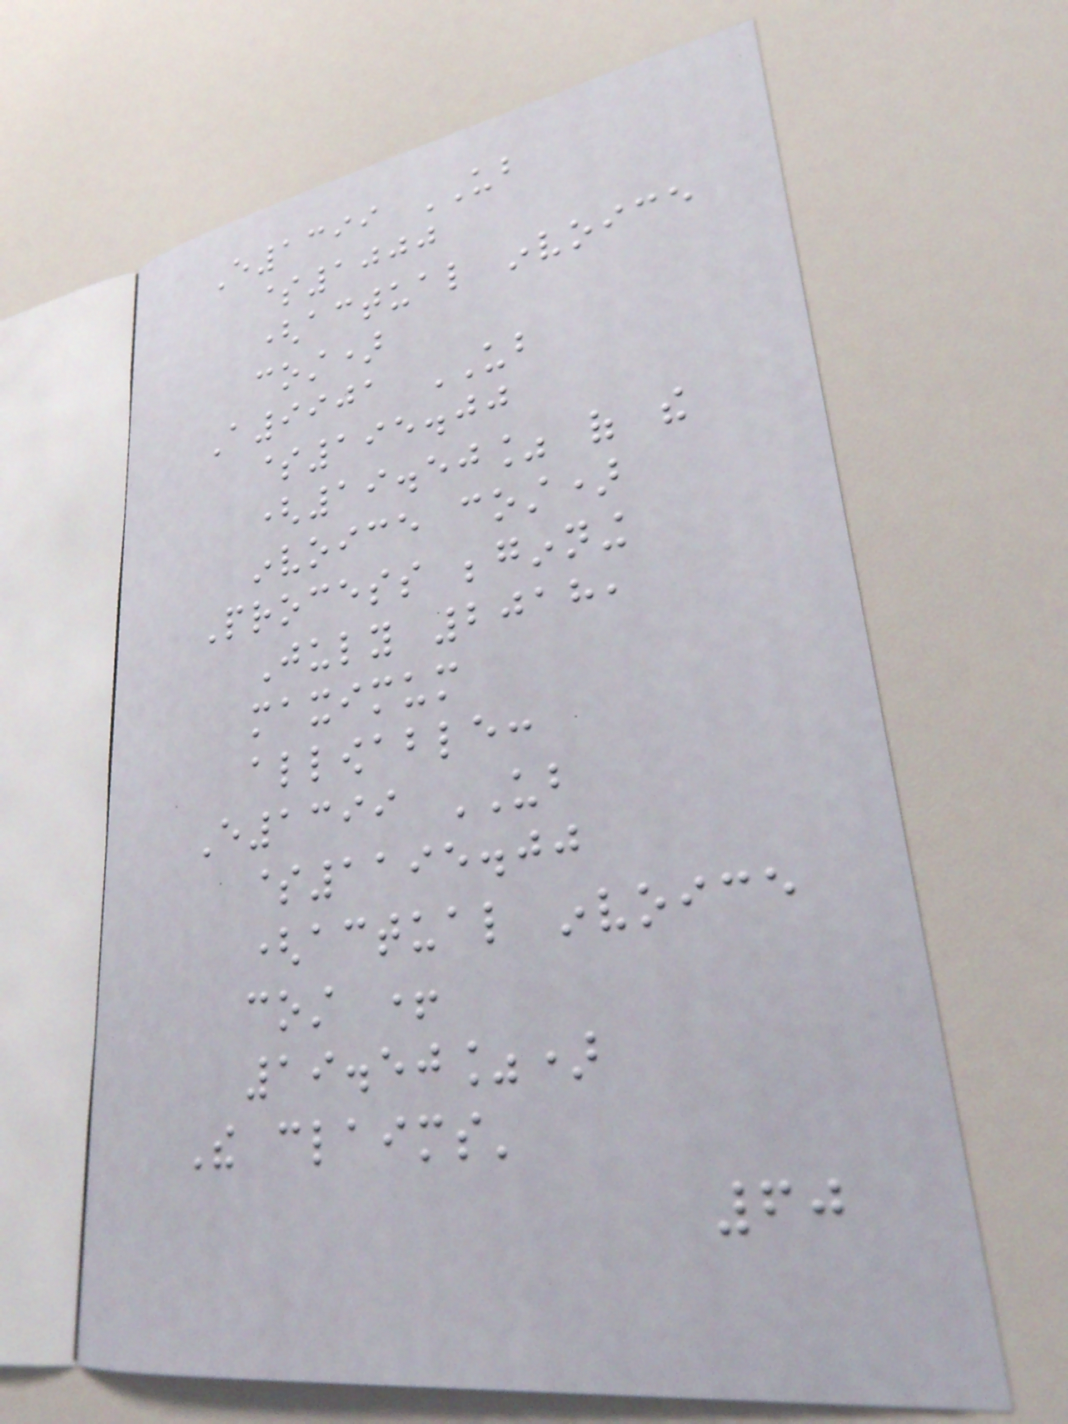E1399 UB
$1000
(actual invoice
cost)
A9901 UB
$195.00
(19.50% of the
invoice cost)
Process beginning
July 2018,
maximum
allowable:
E1399 UB
$1195.00
(actual invoice
cost +
19.50%)
The claims'
60
